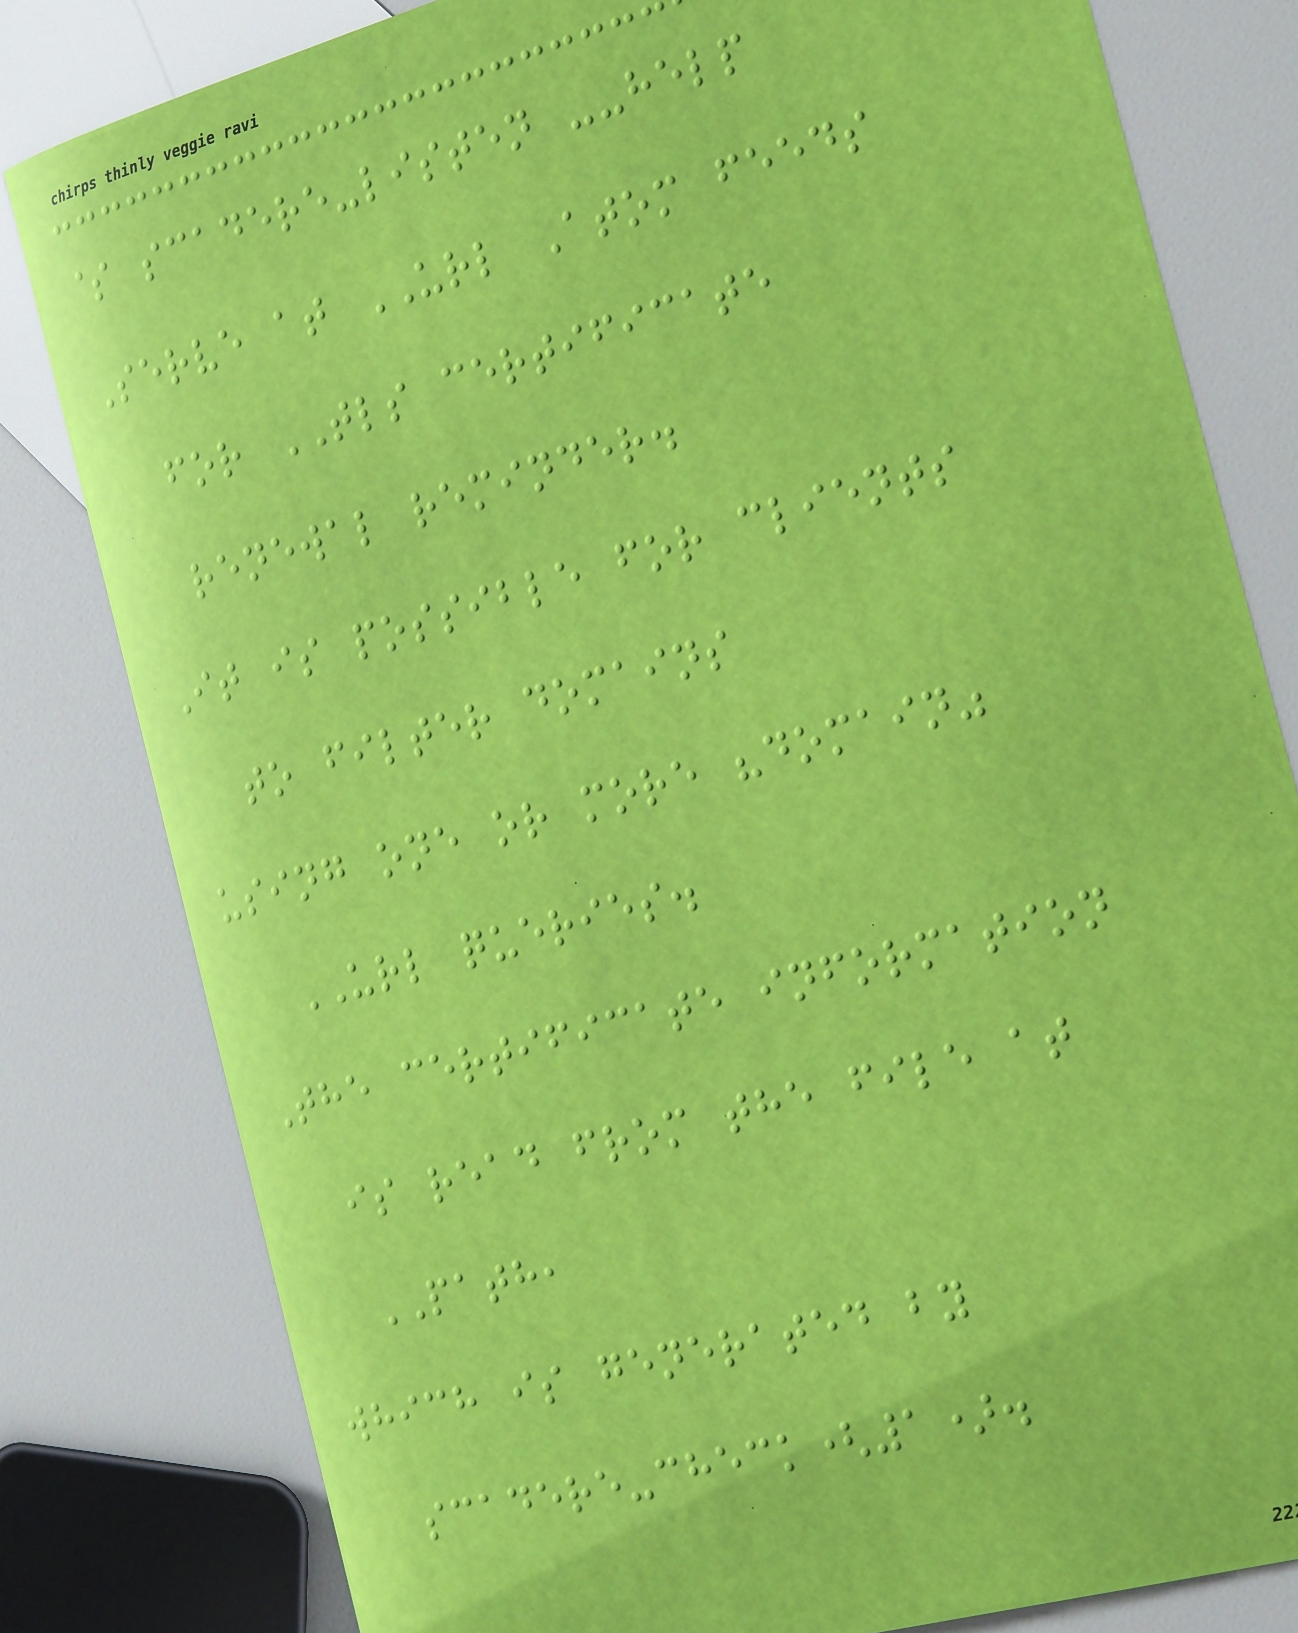$ scadere-listen --help
Serve at URL Atom feeds
for TLS certificate
renewal reminder.
It is possible for clients
to filter domains
using one or more "domain"
URL queries.
The certificate information
is read from the file at
PATH,
which is generated by
scadere-check(1).
